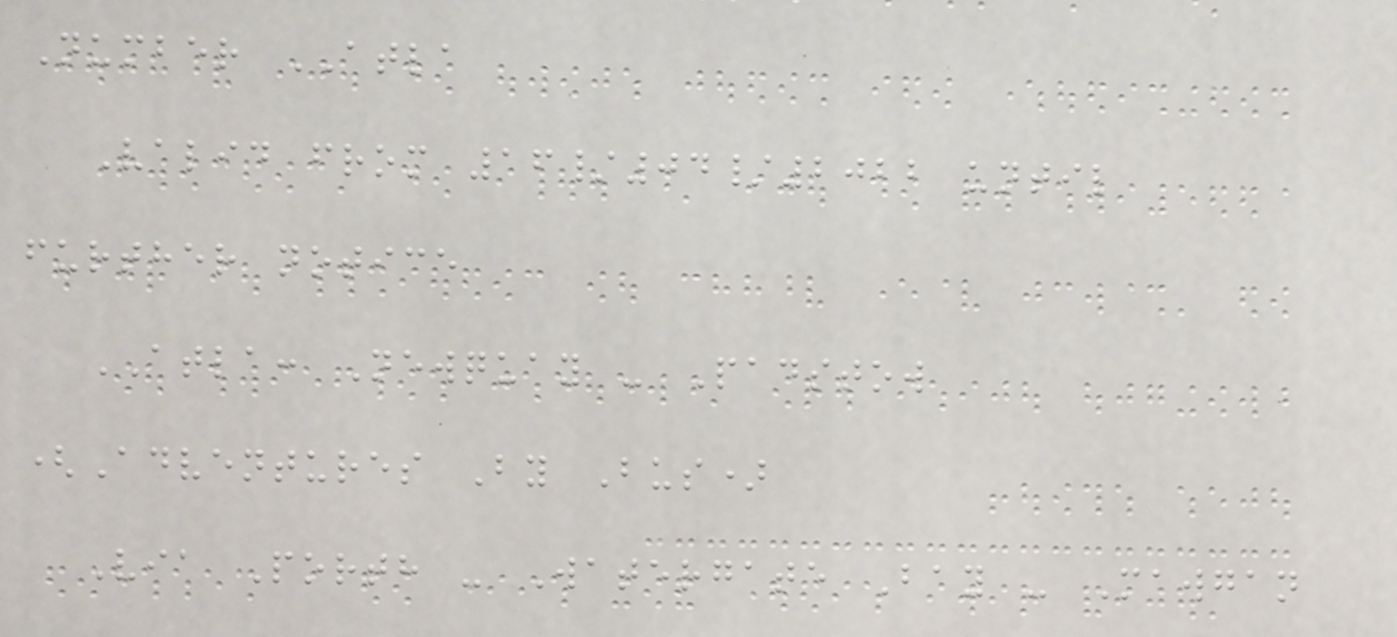Number ATLA
Valid from 16/04/2022 until
further notice
ATLA: Newquay - Padstow
(Adventures By Bus)
Via Porth - Watergate Bay - Mawgan
